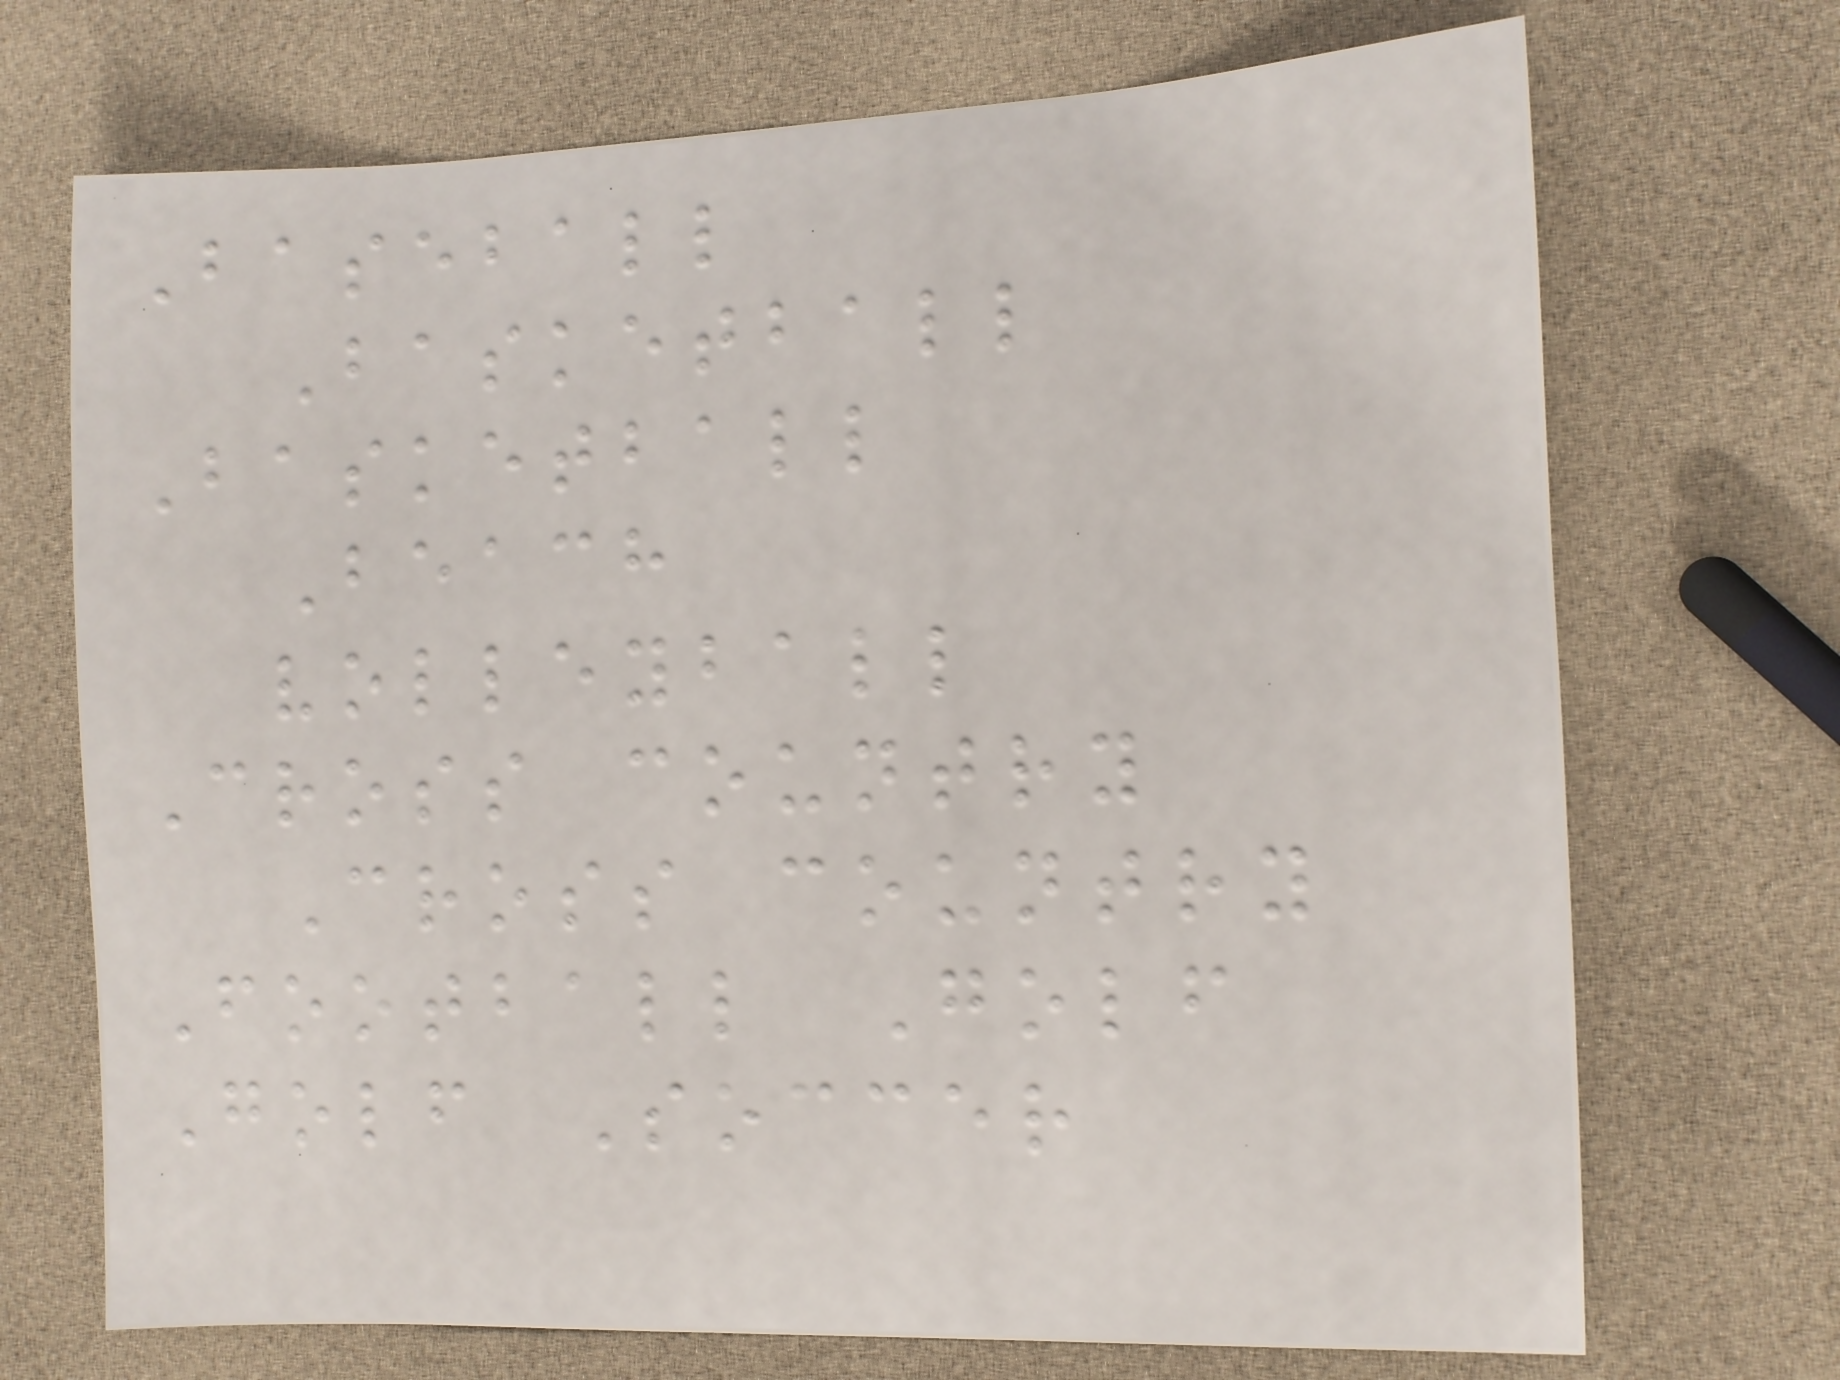Baseball
Basketball
Basketball
Beach
volleyball
Cross country
Cross country
Football Golf
Golf Soccer
